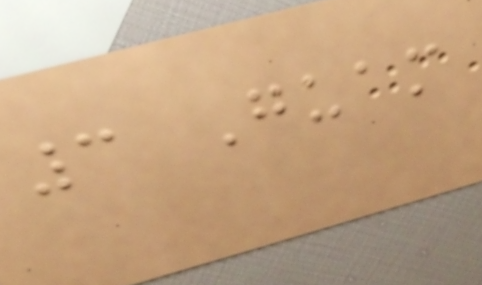3 Guam
